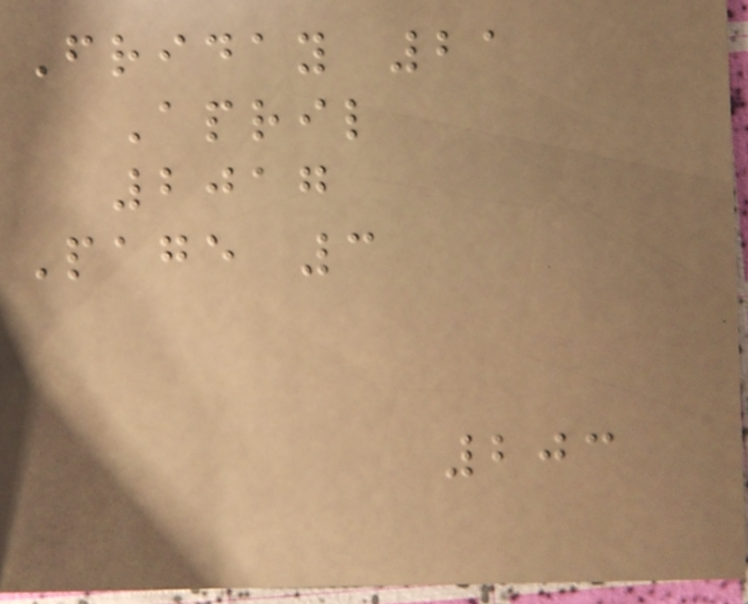Friday 21
April
2017
Page 3
203
